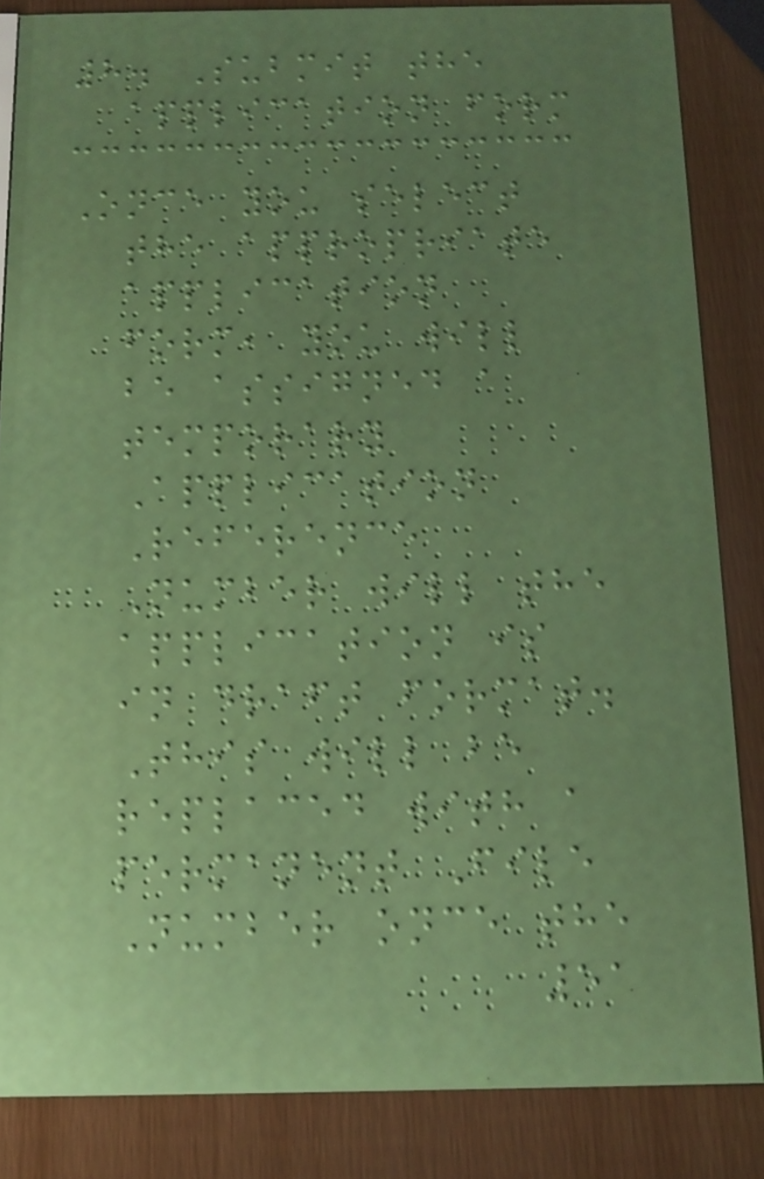8. Submit the
application form
Once you select
the appropriate
application
form, you will
be assigned a
temporary
Application
Reference
Number will the
application is
in draft format.
This will be
replaced with a
permanent File
Number once the
51
